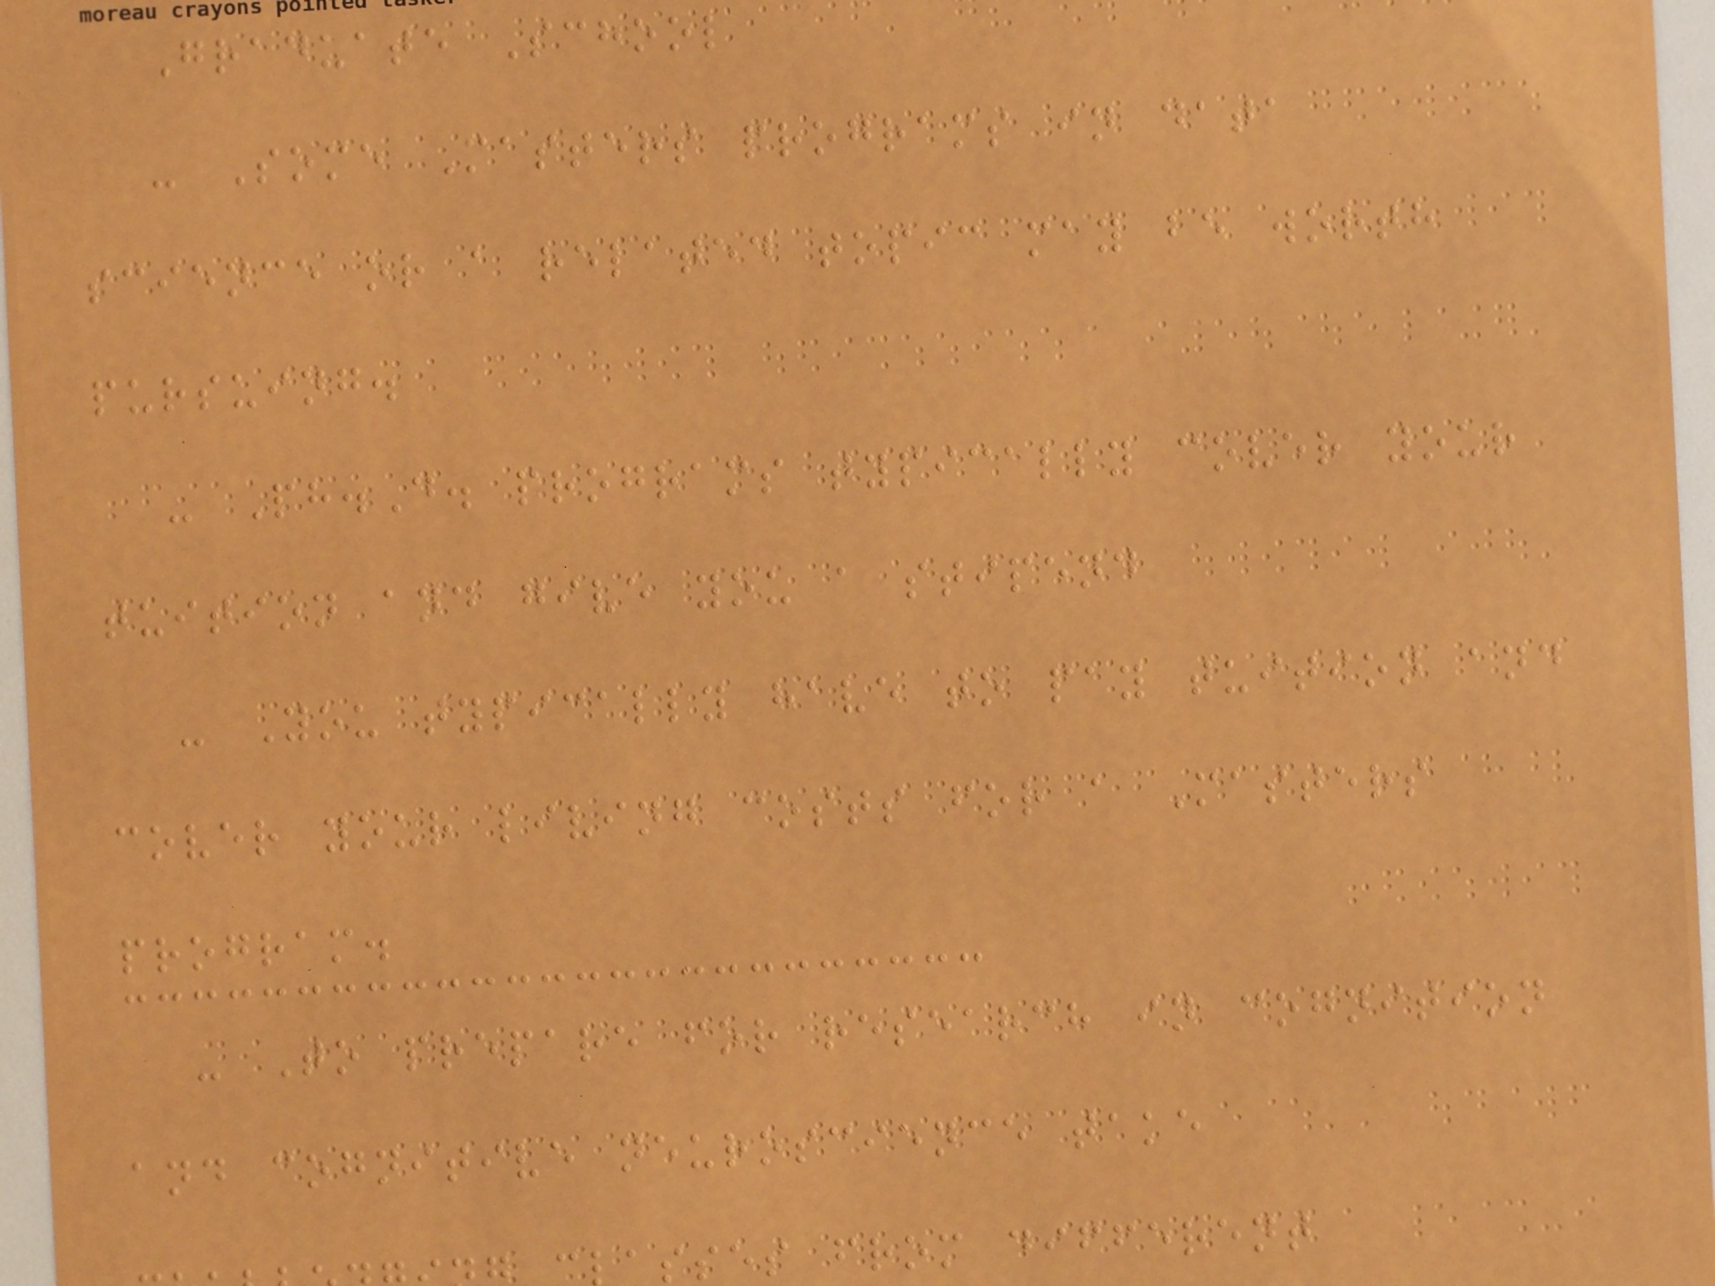Graduate School
- Some Masters programs in data
science or a related topic may be worth
pursuing.
- Ph.D. programs typically cover your
tuition and give you a stipend
- You typically have to pay tuition and
cover your living costs for a Masters
program.
- To prepare for research in cognition
and cognitive neuroscience take
asses from different
